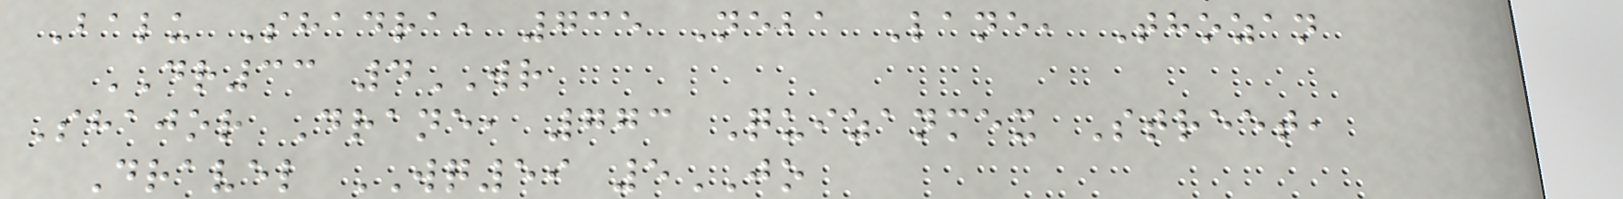Balu Shadra, 735 Neba Lane, Thozan
DR33 4WR
Shajor Drane, 773 Quizanmex Street,
Dravel WQ59 5JO
